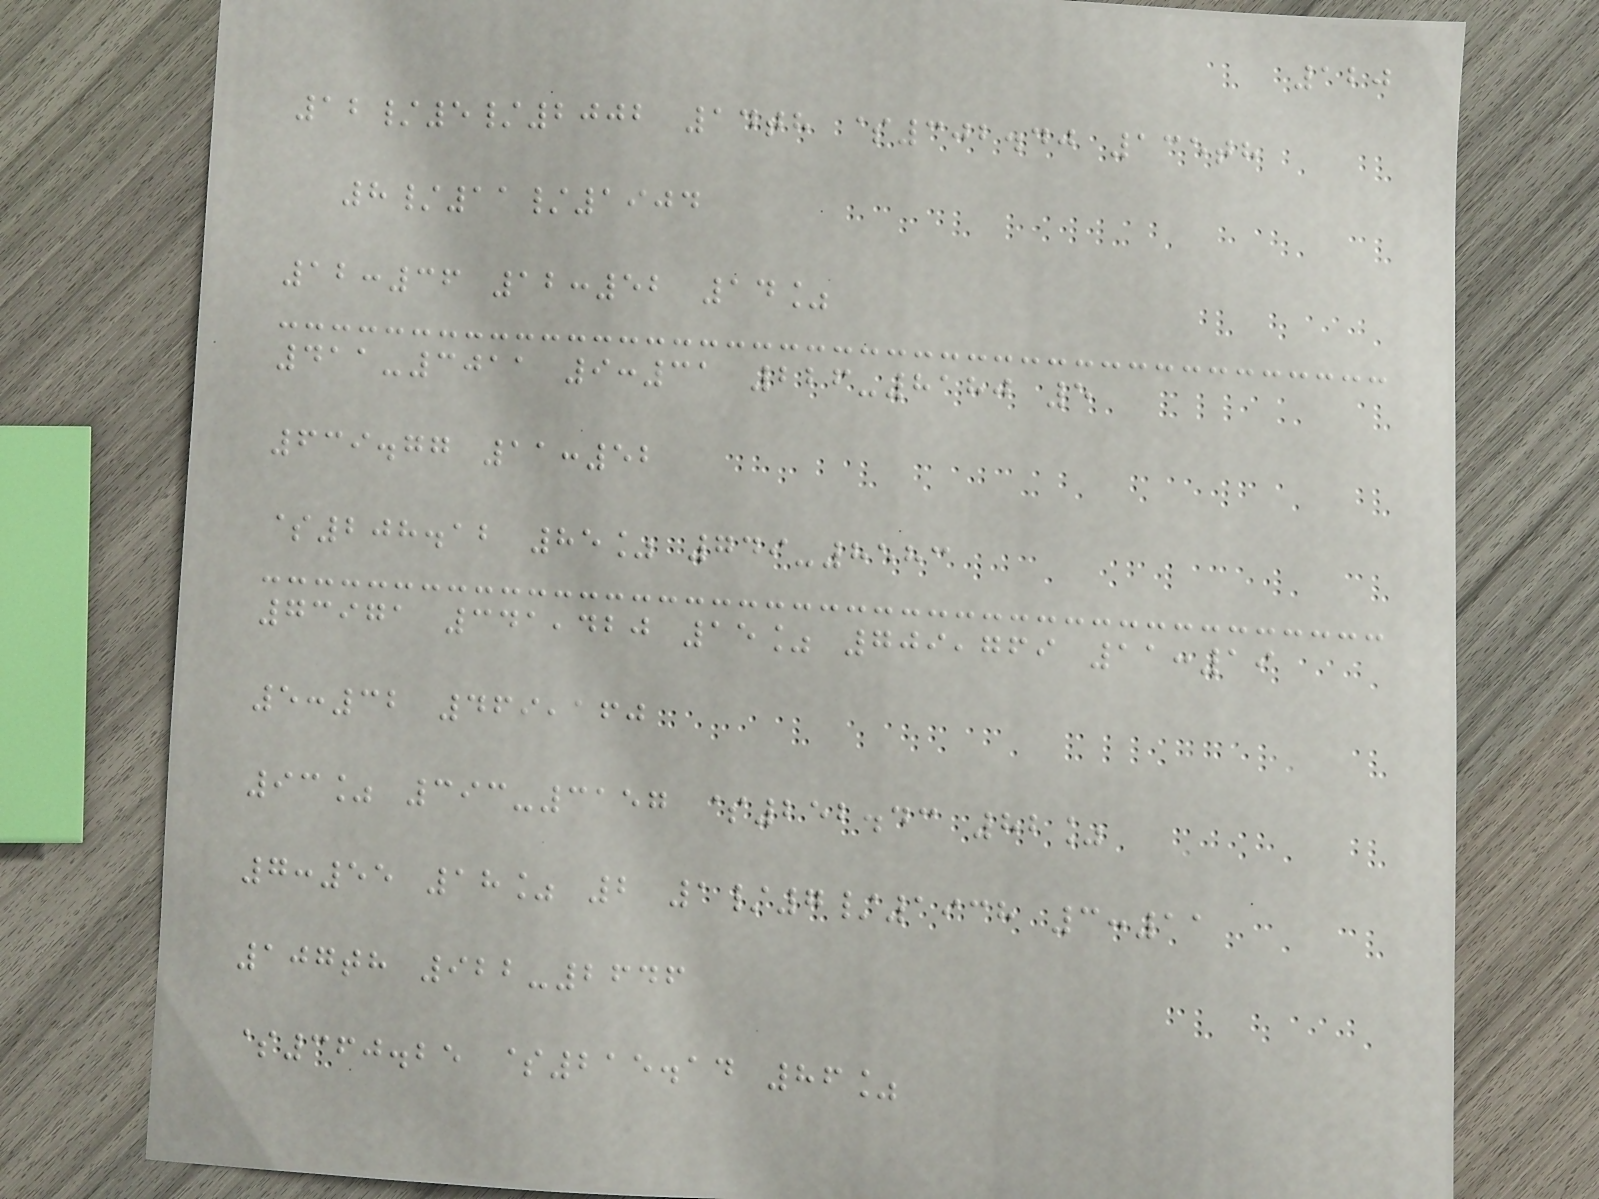120
12/5/2002 14th $302.40 135th
8/11/1904
12:36 12:52 14%
411-3011 9:31 226-8180 5
639.77 11:52
$208.12 85% 749-8583
73971 341,420 15% 709,769 11:19
5:32 469,160
93% 393-3157 $252.43 82%
7:55 18% 2 1/7/1938 3:11
107th 922-2646
$360.25 $215.14 86%
